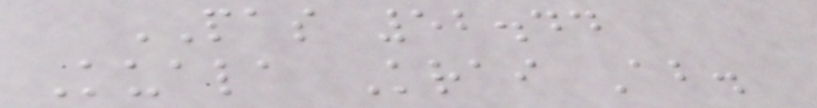PAS 52.44
Kuala Krai Ab.
